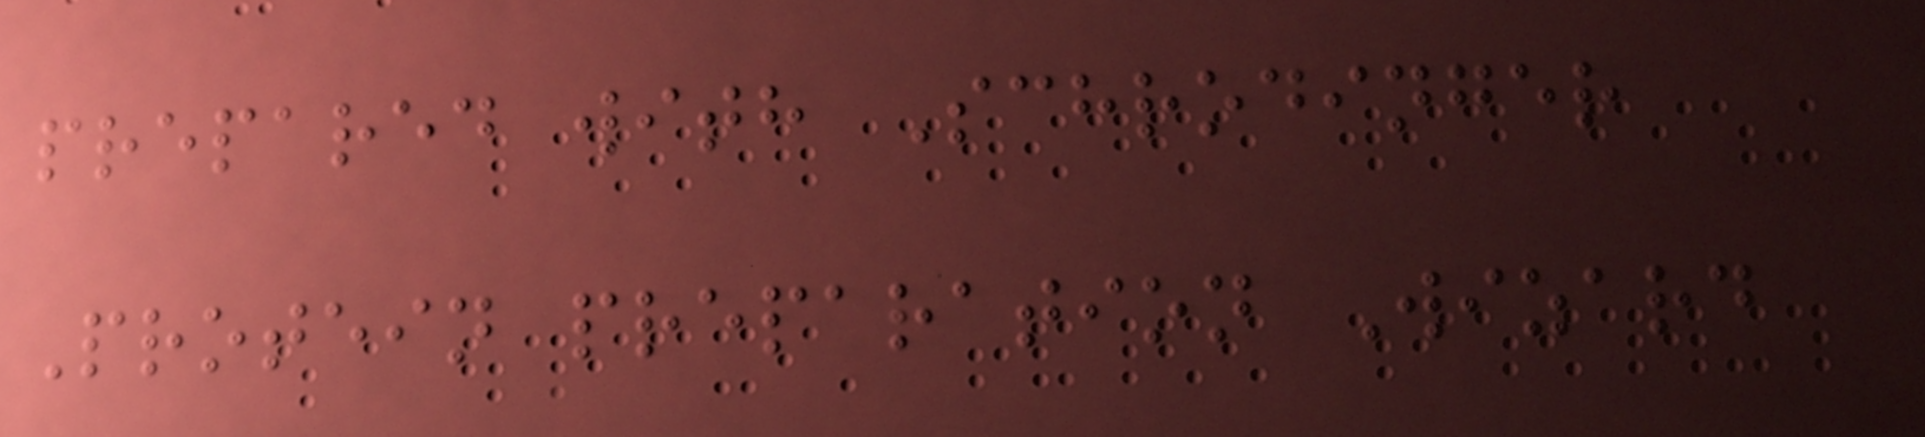prepared with Schrodinger
Protein preparation Wizard
